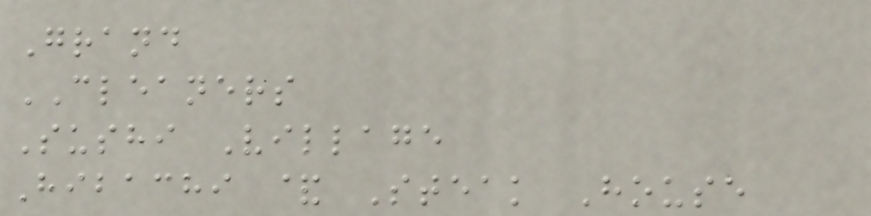Grand
CLEANERS
Sushi Village
Hibachi & Steak House
